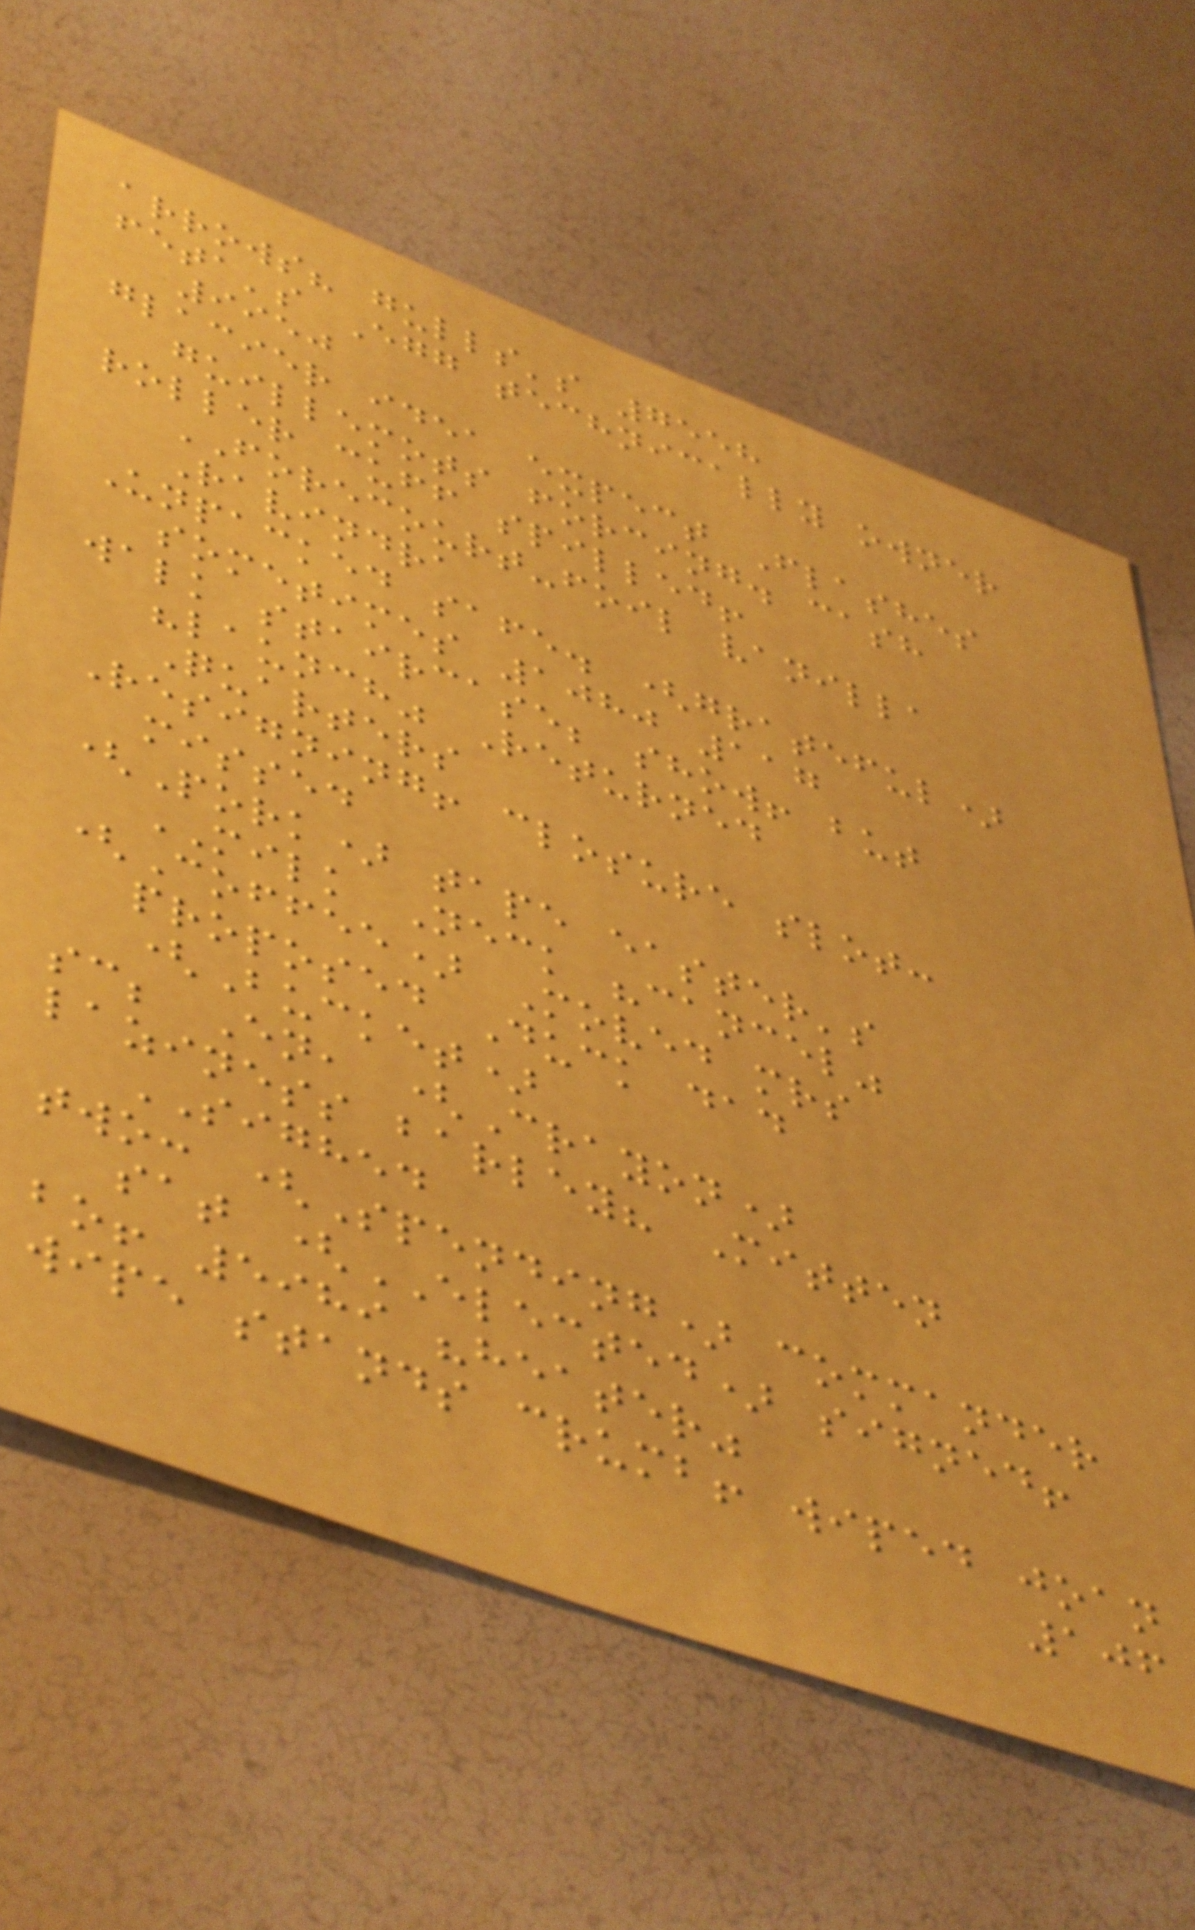arrows? gulls's 7558
feta's Egg technically owner
9950
glacier idea expect Flashes
guillemots forcing. cash
roller cuff spilled!
FORECOURT-foil vanilla
Ravindra
Unpacked safe. (grateful)
sometimes 1080 117
walk staircase; show! but
"launch" Returned
Quarters
Resigning! closure slot:
missed
(Pork) tape easter's
MILK Neck "cancel"
(Coffee) Moved mrs
proposed Duck dad
(Bucket)
sc; En, (Crayon)
laziness barley? Mitten
SIGHED
two: (Spending) commander
sat (ELECTED) signed!
bo! 5989 "heater"
wipe stands crumb! wiped joan
106
